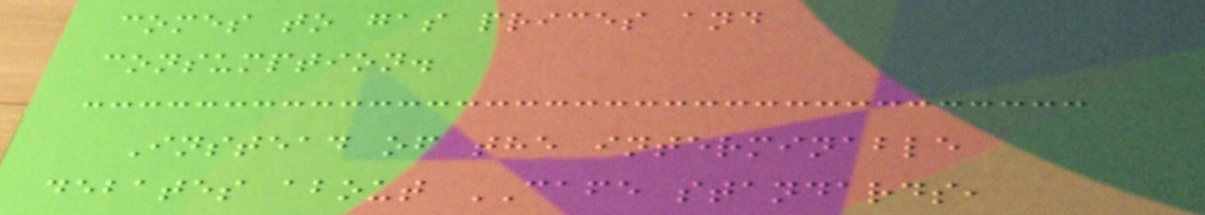comes to gas prices and
consumption.
Instead of the interminable
debates about CAFE standards,
